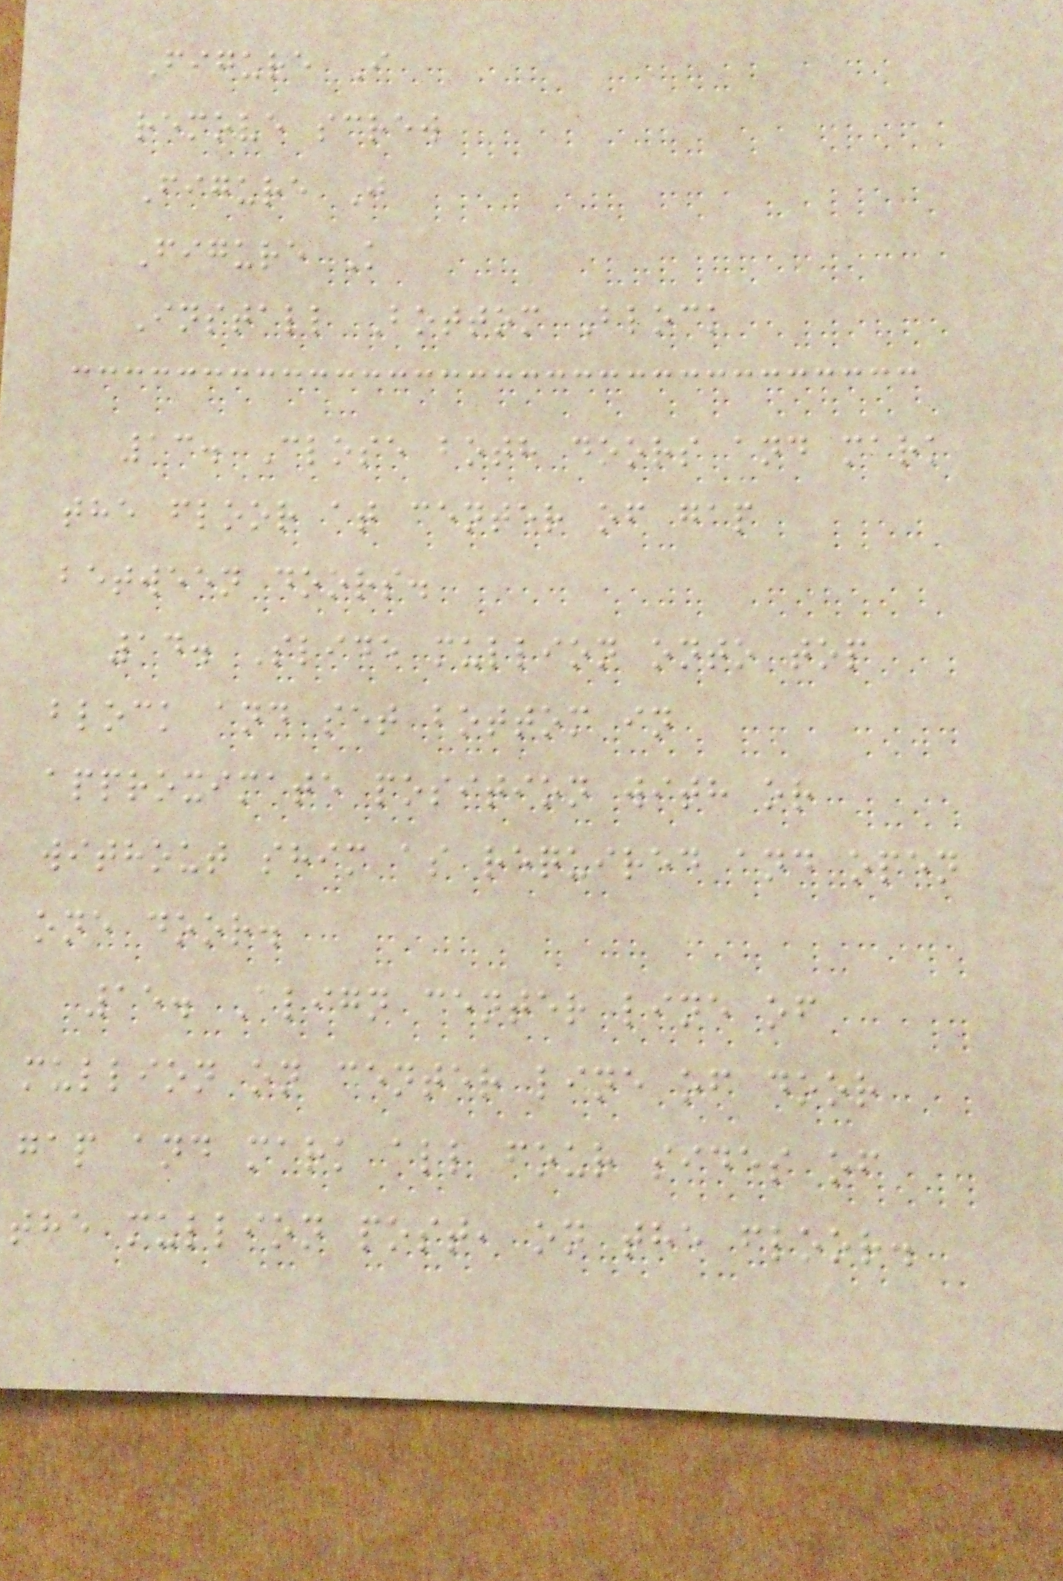Figure I
remove screw
Figure J
Figure K
Install Bottom Block
13. Close both doors and mark
the floor at center of gap
between doors.
14. Slide mullion onto top
block and set bottom in
approximate position with or
without shim as required and open
one door.
15. Align center line of
mullion on center line of door
gap and mark all four sides of
the mullion post, on the floor.
